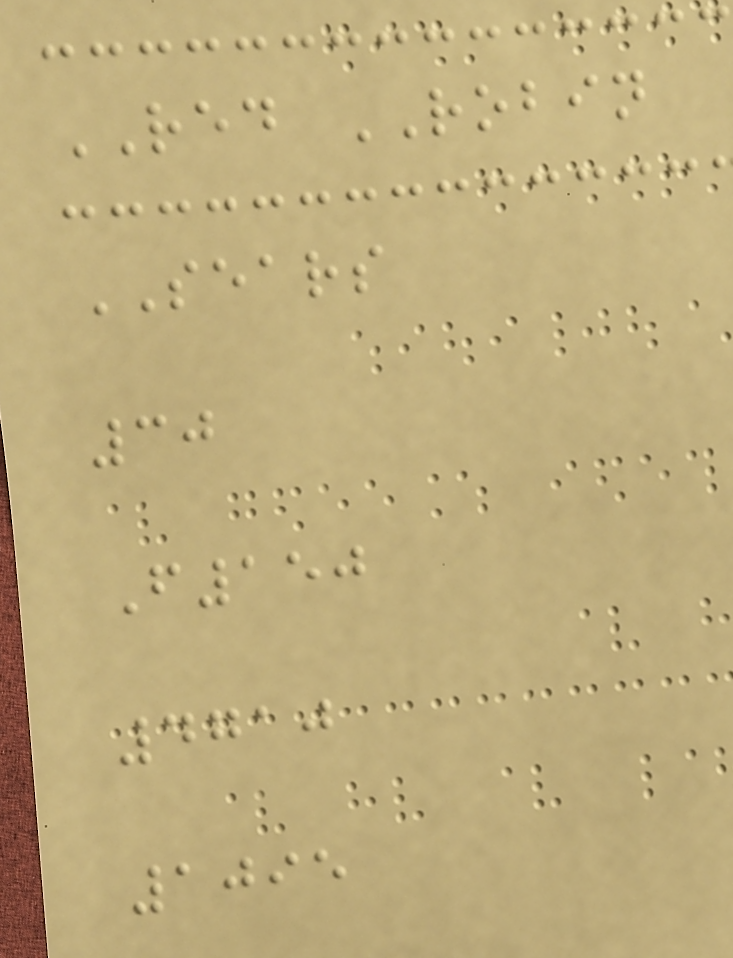RED ROBIN
SEARS
30
F150
4710
1095
